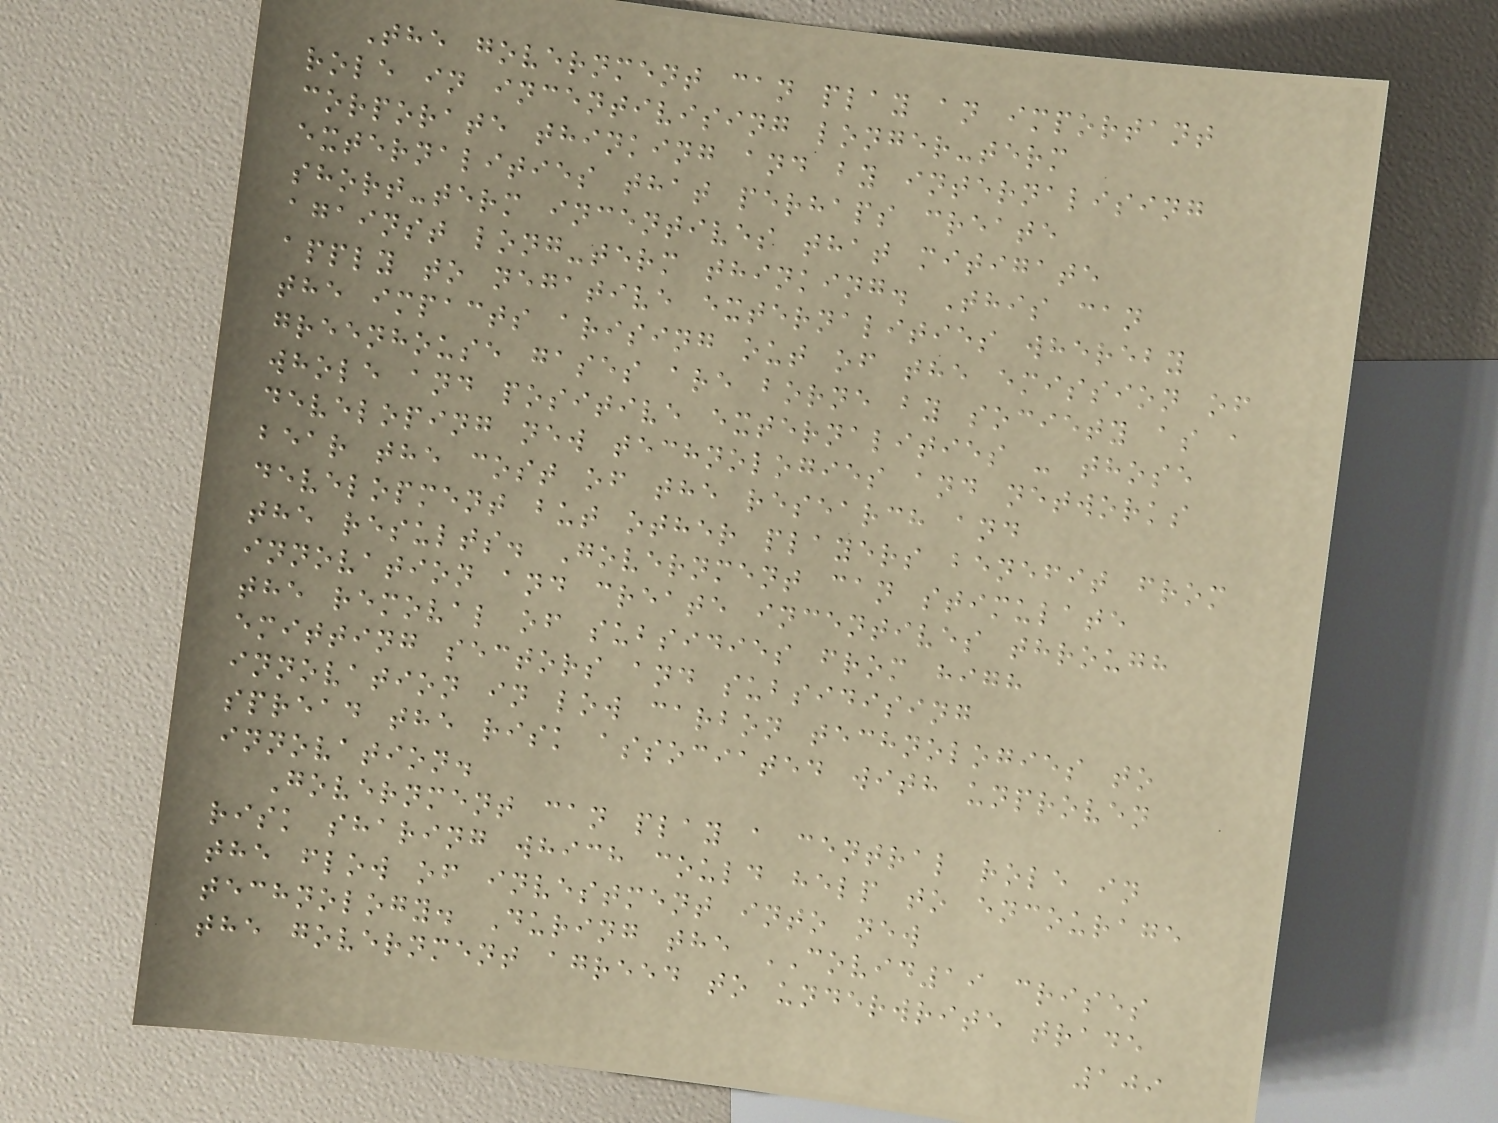The government can play an important
role in incentivising longer-term
corporate thinking and by internalising
externalities that perhaps create
short-term incentives that mitigate
against long-term thinking. This can
apply to negative externalities whereby
the impacts arising out of the emission of
greenhouse gases are borne by society as a
whole and positive externalities - those
developing new technologies and networks
bear the cost of the research and
development but other players benefit from
the results. Government can stimulate
innovation and create incentives through
the removal of subsidies from high
emitting sectors and subsidising
innovation in low carbon technologies to
spread the risk associated with unproven
innovation.
Government can play a central role in
risk sharing which could help to encourage
the flow of investment into new
technology. During the COVID19 crises
the government agreed to underwrite trade
109
